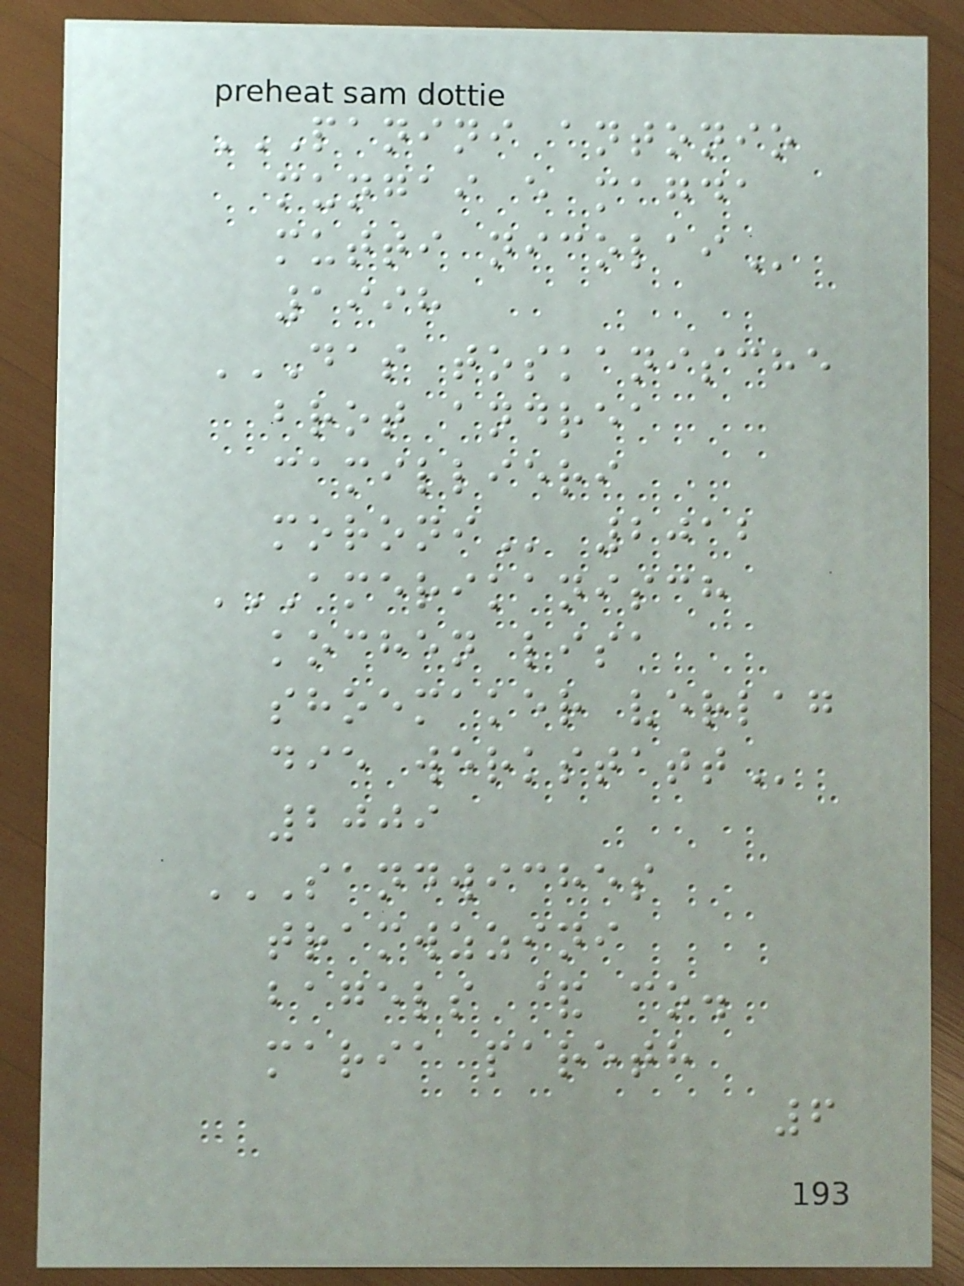PANINI ANTONIO
MUNGAI E MAGDA
MUTTI NICOLAI
1998
DAS TOSKANISCHE
BROT ANDREA
CAMILLIERI
MORONI 2012
AMERIKANISCH
KOCHEN LISA
SHOEMAKER VERLAG
DIE WERKSTATT
2009
SANDWICHES
TRAMWZZINI
BAGELS & CO.
MARIA PARETH
6
